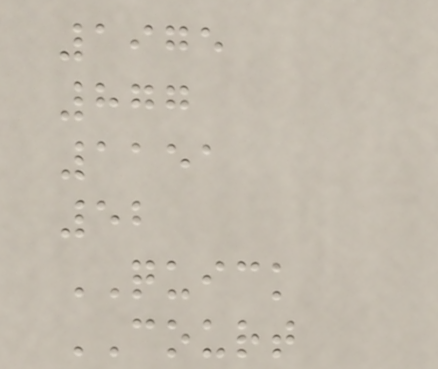1975
877
1151
52
QUICK
COURT
